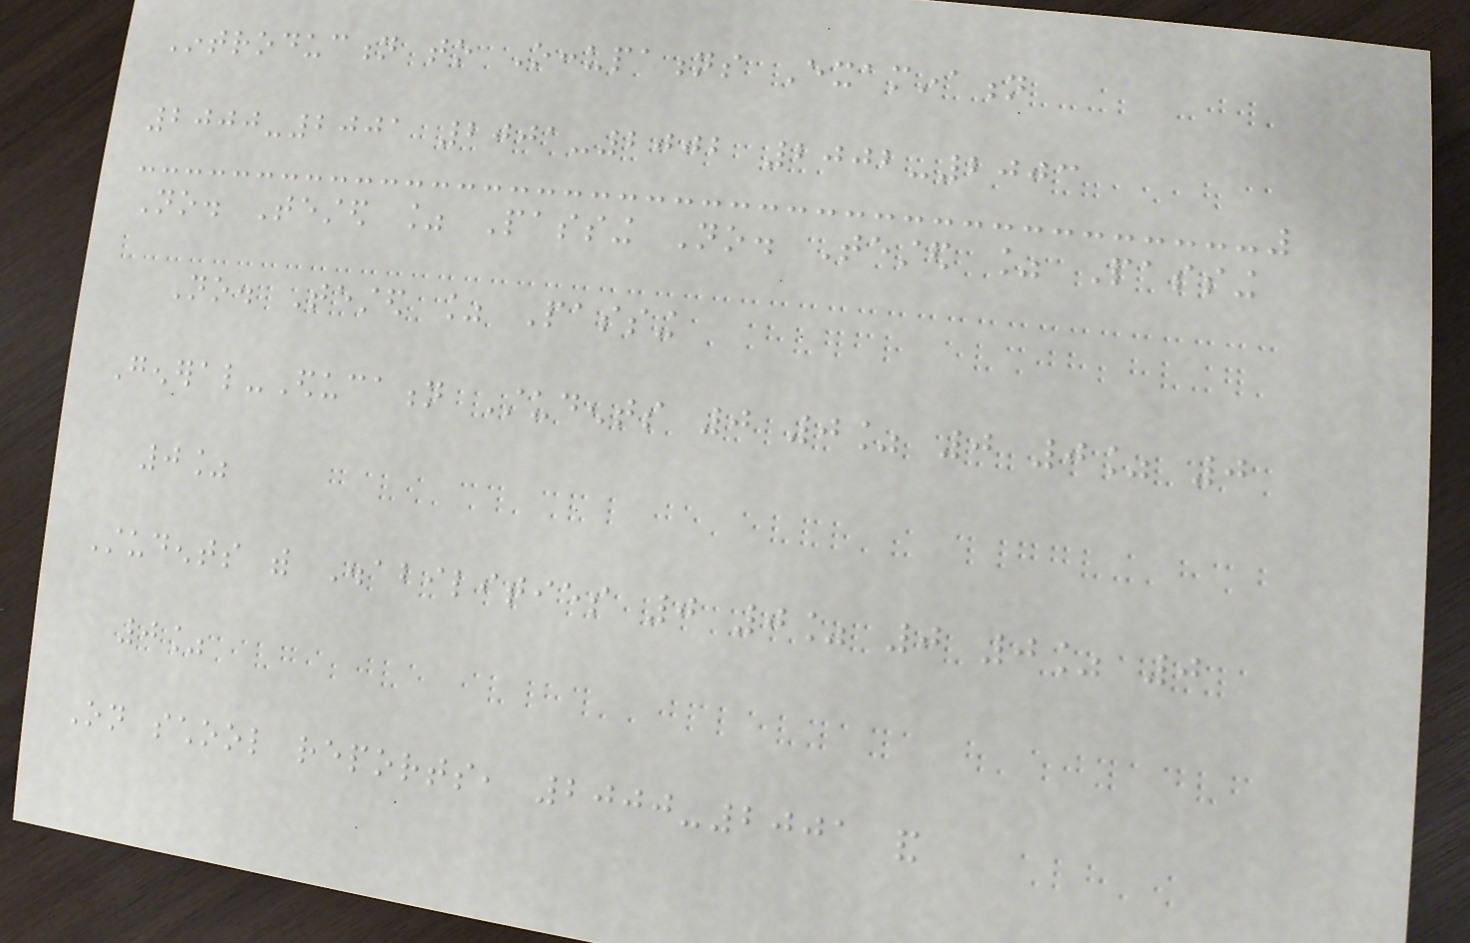Introduction to Occupations Examination
2000-2001 2001-2002 2002-2003
No. Tested % Passing No. Tested % Passing
No. Tested % Passing
General-Education Students 0 0% 0 0% 0
0%
Students with Disabilities 0 0% 0 0% 0
0%
On school reports, 2000-2001 and
